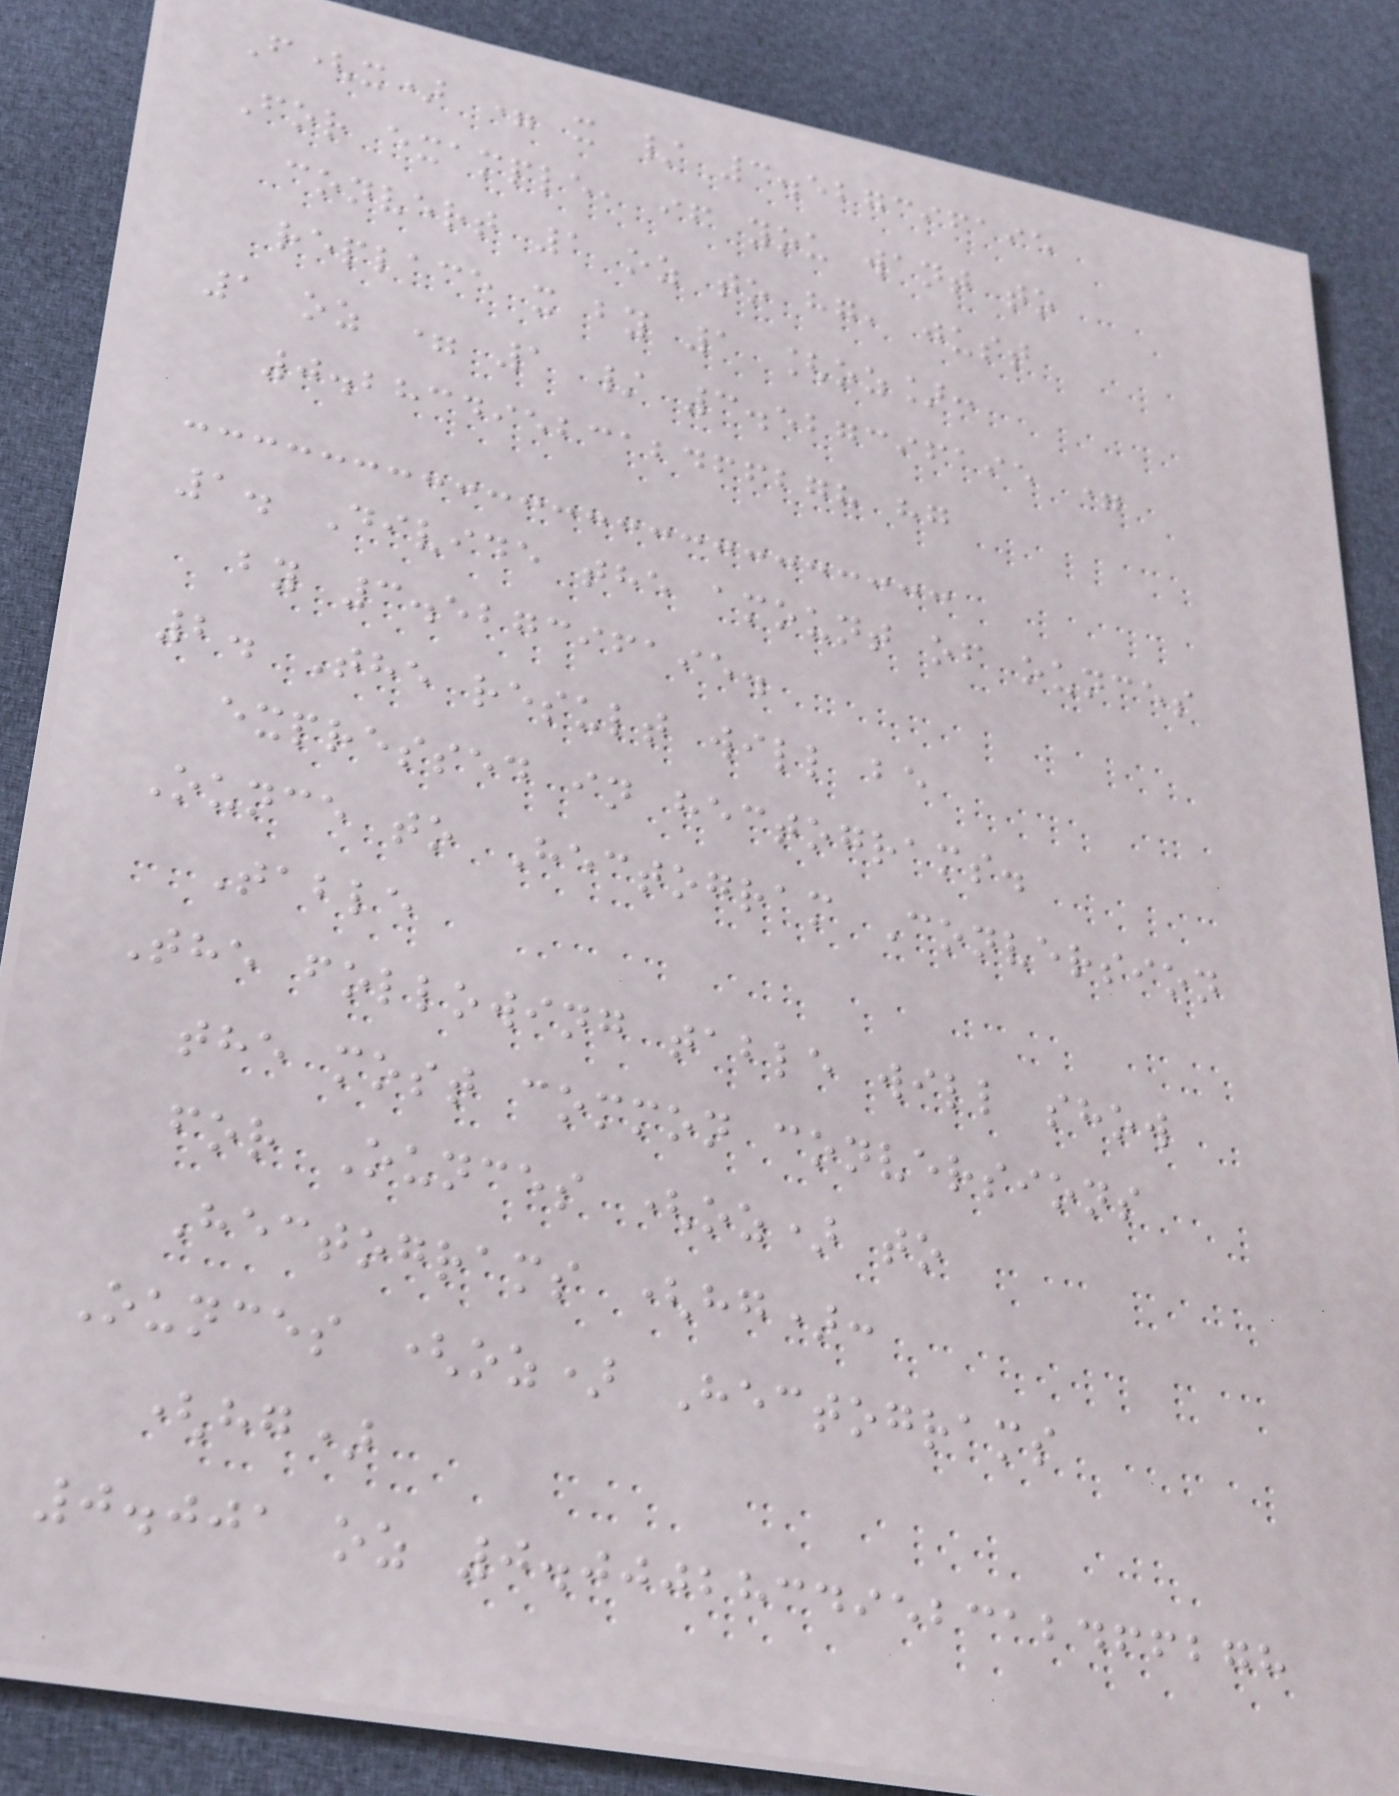F(x) = x / 3.527396195
For example, if you want to
convert 1 oz to hg, just
replace x by 1 [oz]:
1 oz = 1 / 3.527396195 =
0.2834952312466278 hg
1. Divide the amount of ounces
by 3.527396195.
2. The result will be
expressed in hectograms.
Ounce to Hectogram Conversion
Table
The following table will show
the most common conversions
for Ounces (oz) to
Hectograms (hg):
Ounces (oz) Hectograms
(hg)
0.001 oz 0.0002834952312466278
